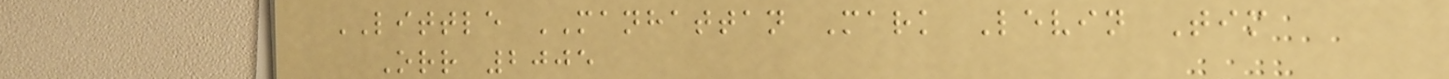LITTLE MANHATTAN Mark Levin Tim
Orr 2005
